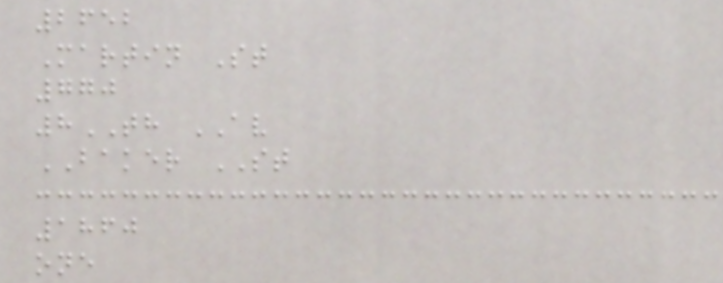2652
Martin St
770
8TH AV
BAKER ST
1860
one
